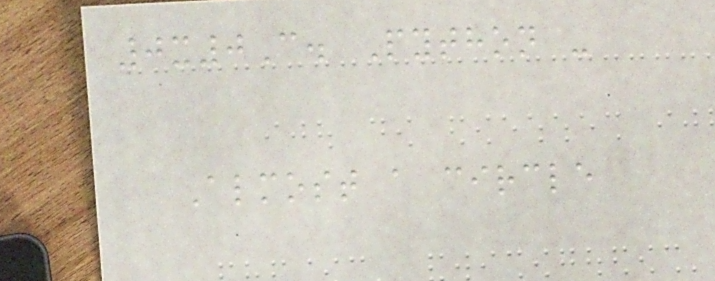0x0C. Python -
Almost a circle
